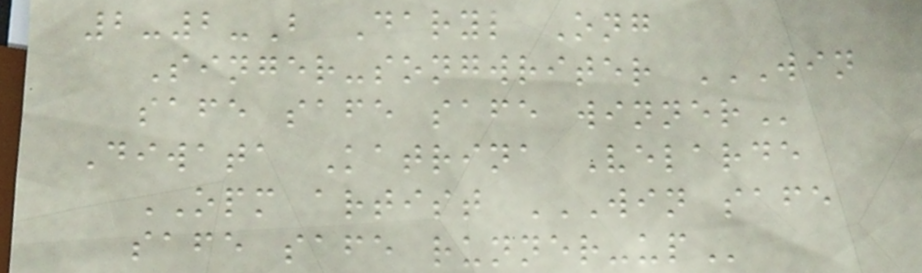2-2-B Daryl Ong
Singer-songwriter WIN
SAFE SAFE SAFE WINNER
Diwata Katrina Velarde
OPM artist WIN SAFE
SAFE SAFE RUNNER-UP
